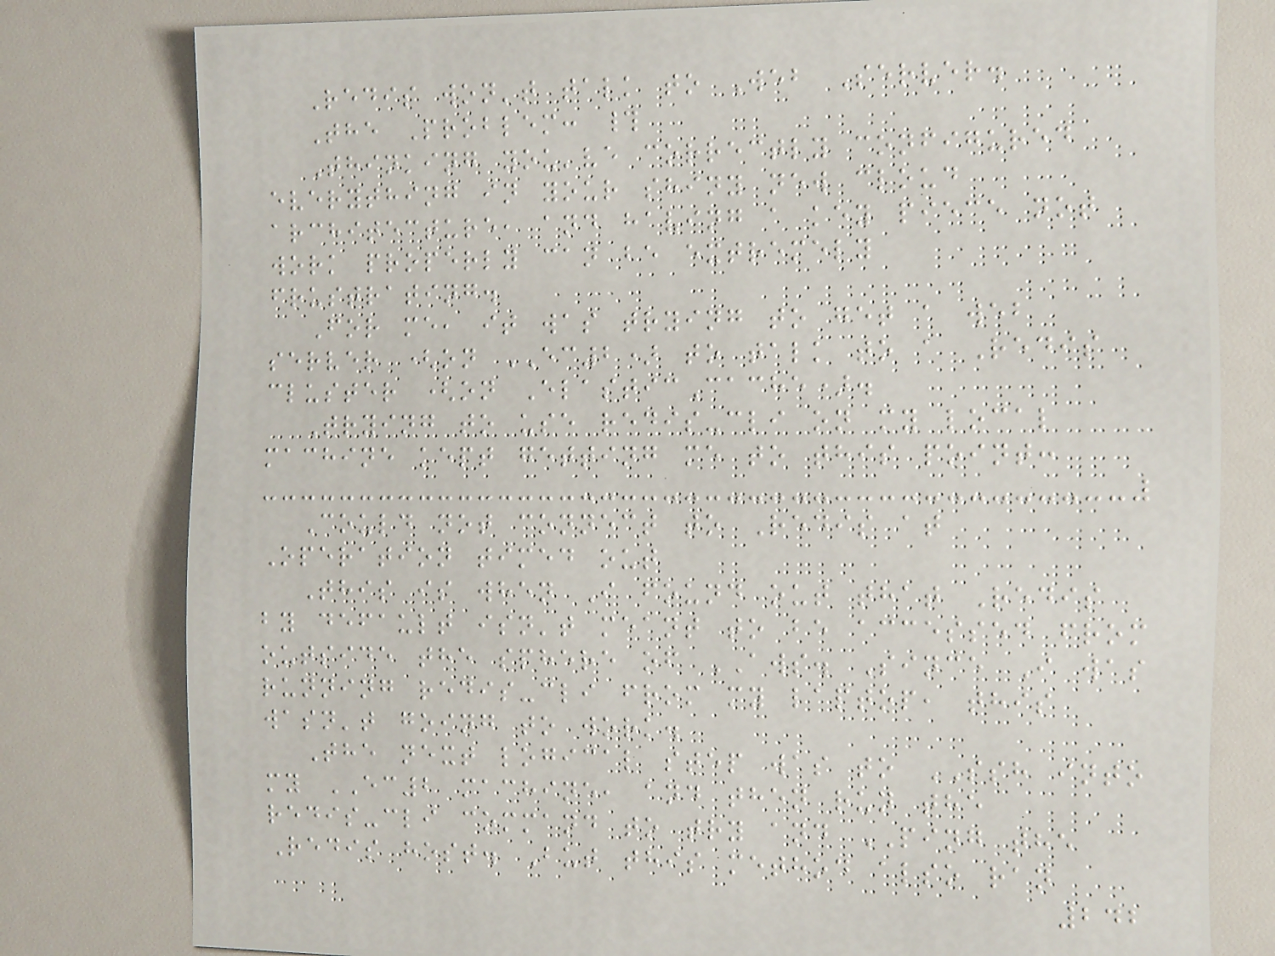Redis won't talk to Web Server.
The Problem: #
Thinking you've correctly configured
everything in your shiny new cloud
architecture, and having a key piece not
work properly can be extremely
frustrating.
For me, it was trying to get a web
server (on EC2) to talk to a Redis
cluster (on ElasticCache).
Trying to use redis-cli on my local
machine kept getting me to this point:
Could not connect to Redis at
Operation timed out
This is when I found out that Redis
by default isn't meant to be accessed from
outside the sphere of AWS. Since I was
running redis-cli from my laptop, this
wasn't going to work.
The next logical step was to SSH into
my EC2 machine, and then run the
redis-cli command to try and PING the
Redis host. But this method also ran
242
